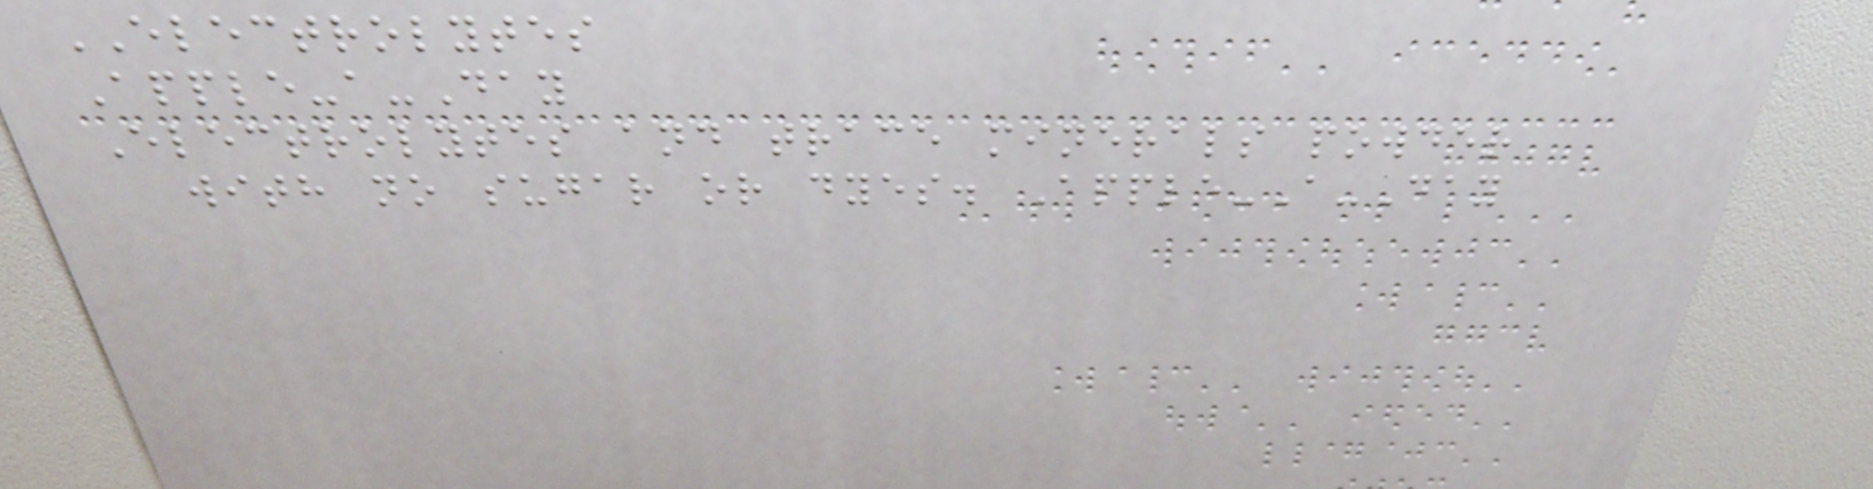ELECTROLYTES
Apple-a-Day
Electrolytes and trace minerals powder
with no sugar or dyes. Apple-A-Day
